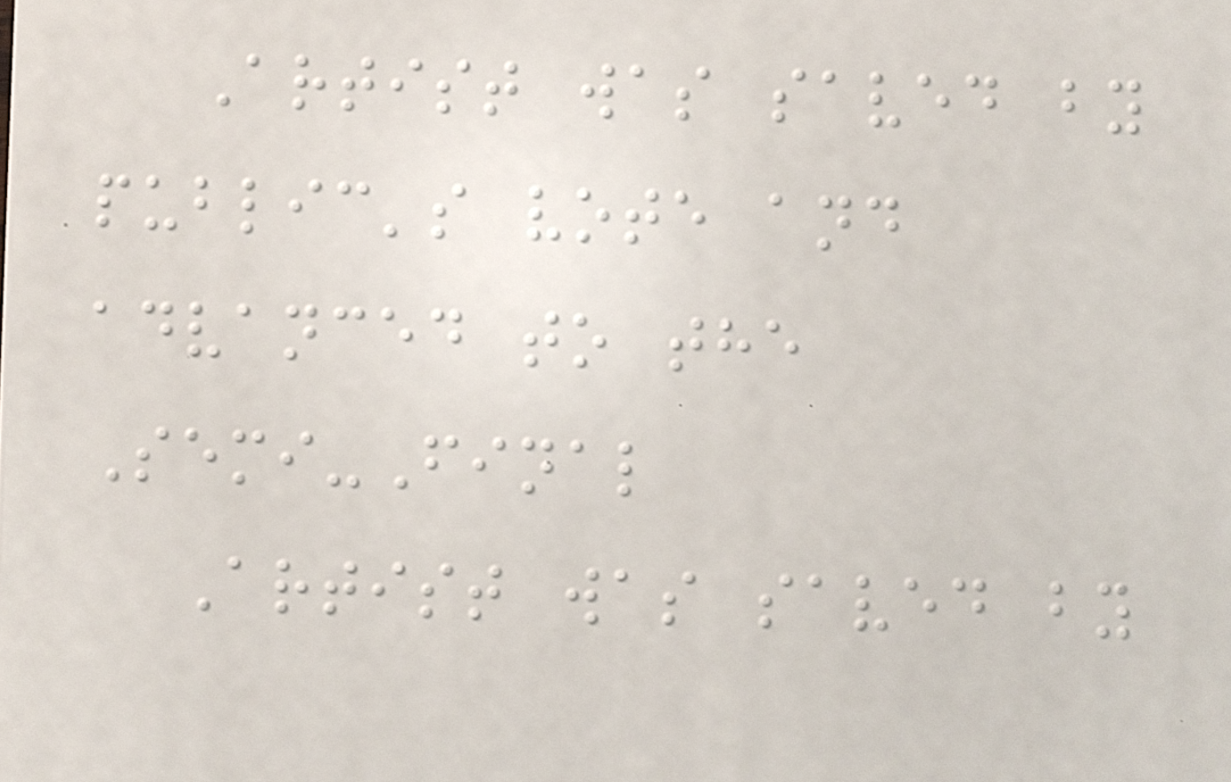Artist was saved by
public's vote and
advanced to the
Semi-Final
Artist was saved by
